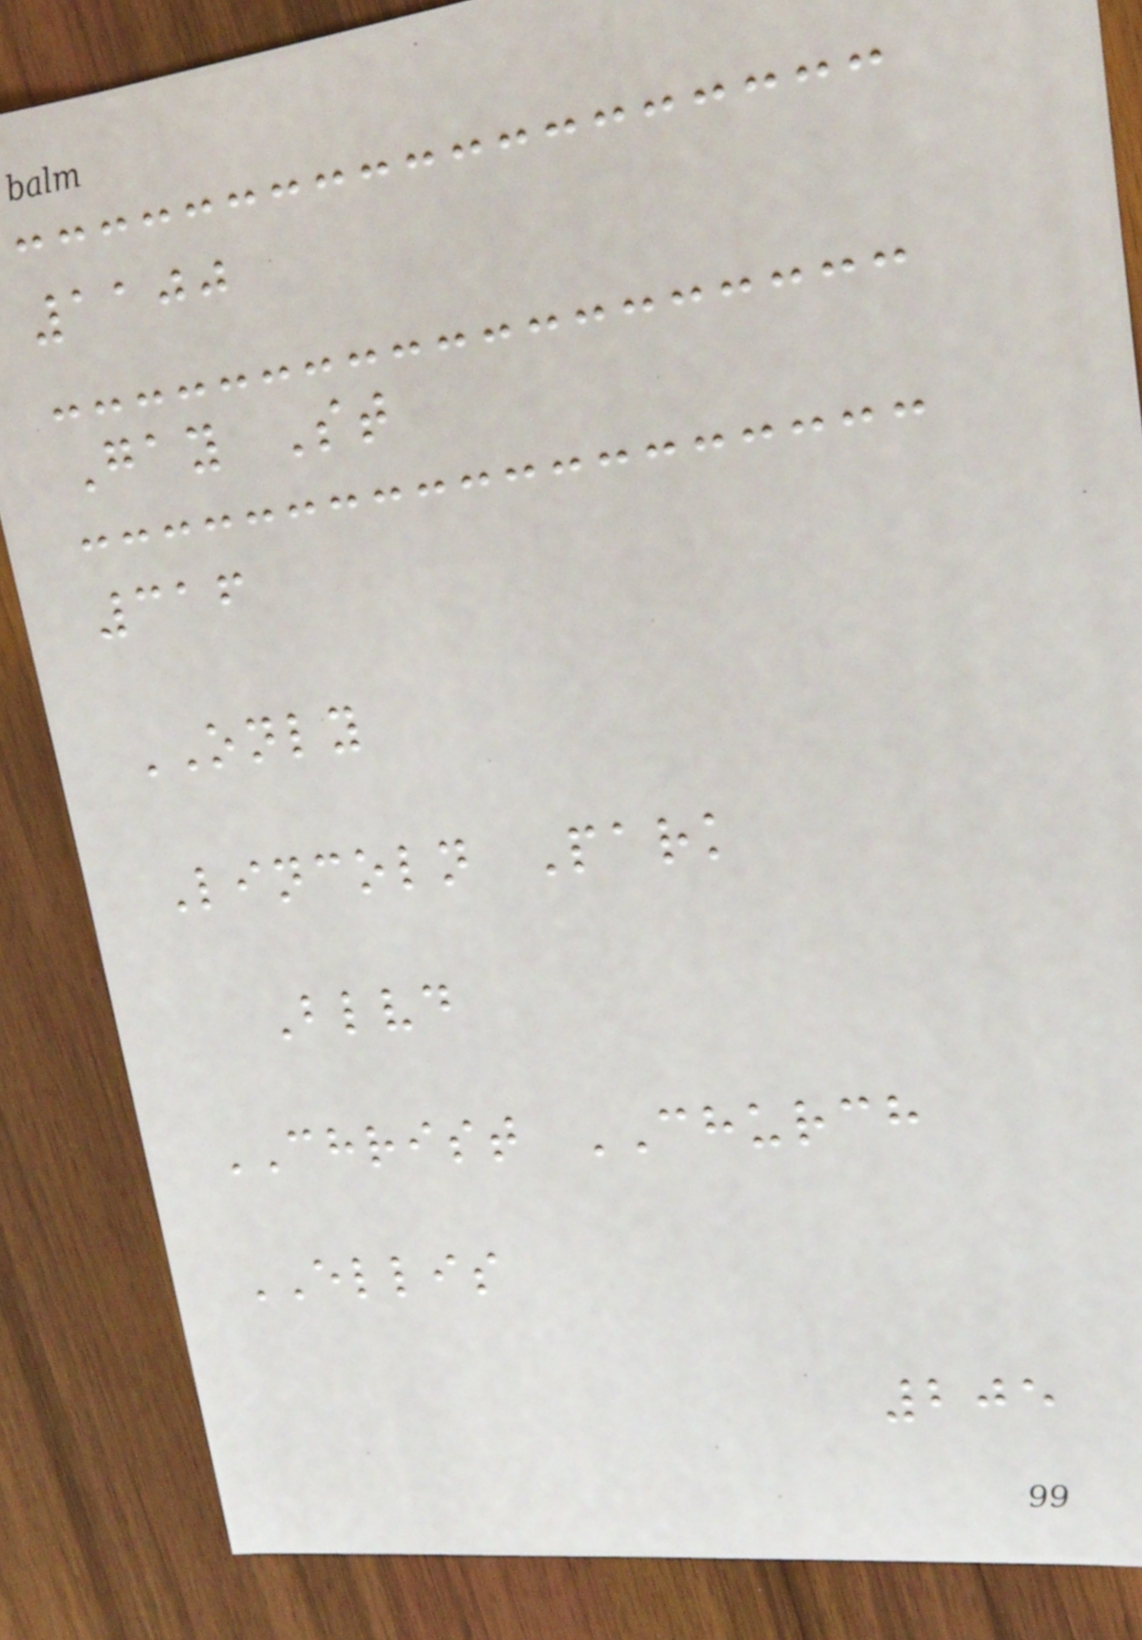1100
Gay St
316
ONLY
Lincoln Park
Blvd
CHRIST CHURCH
ELLIS
205
